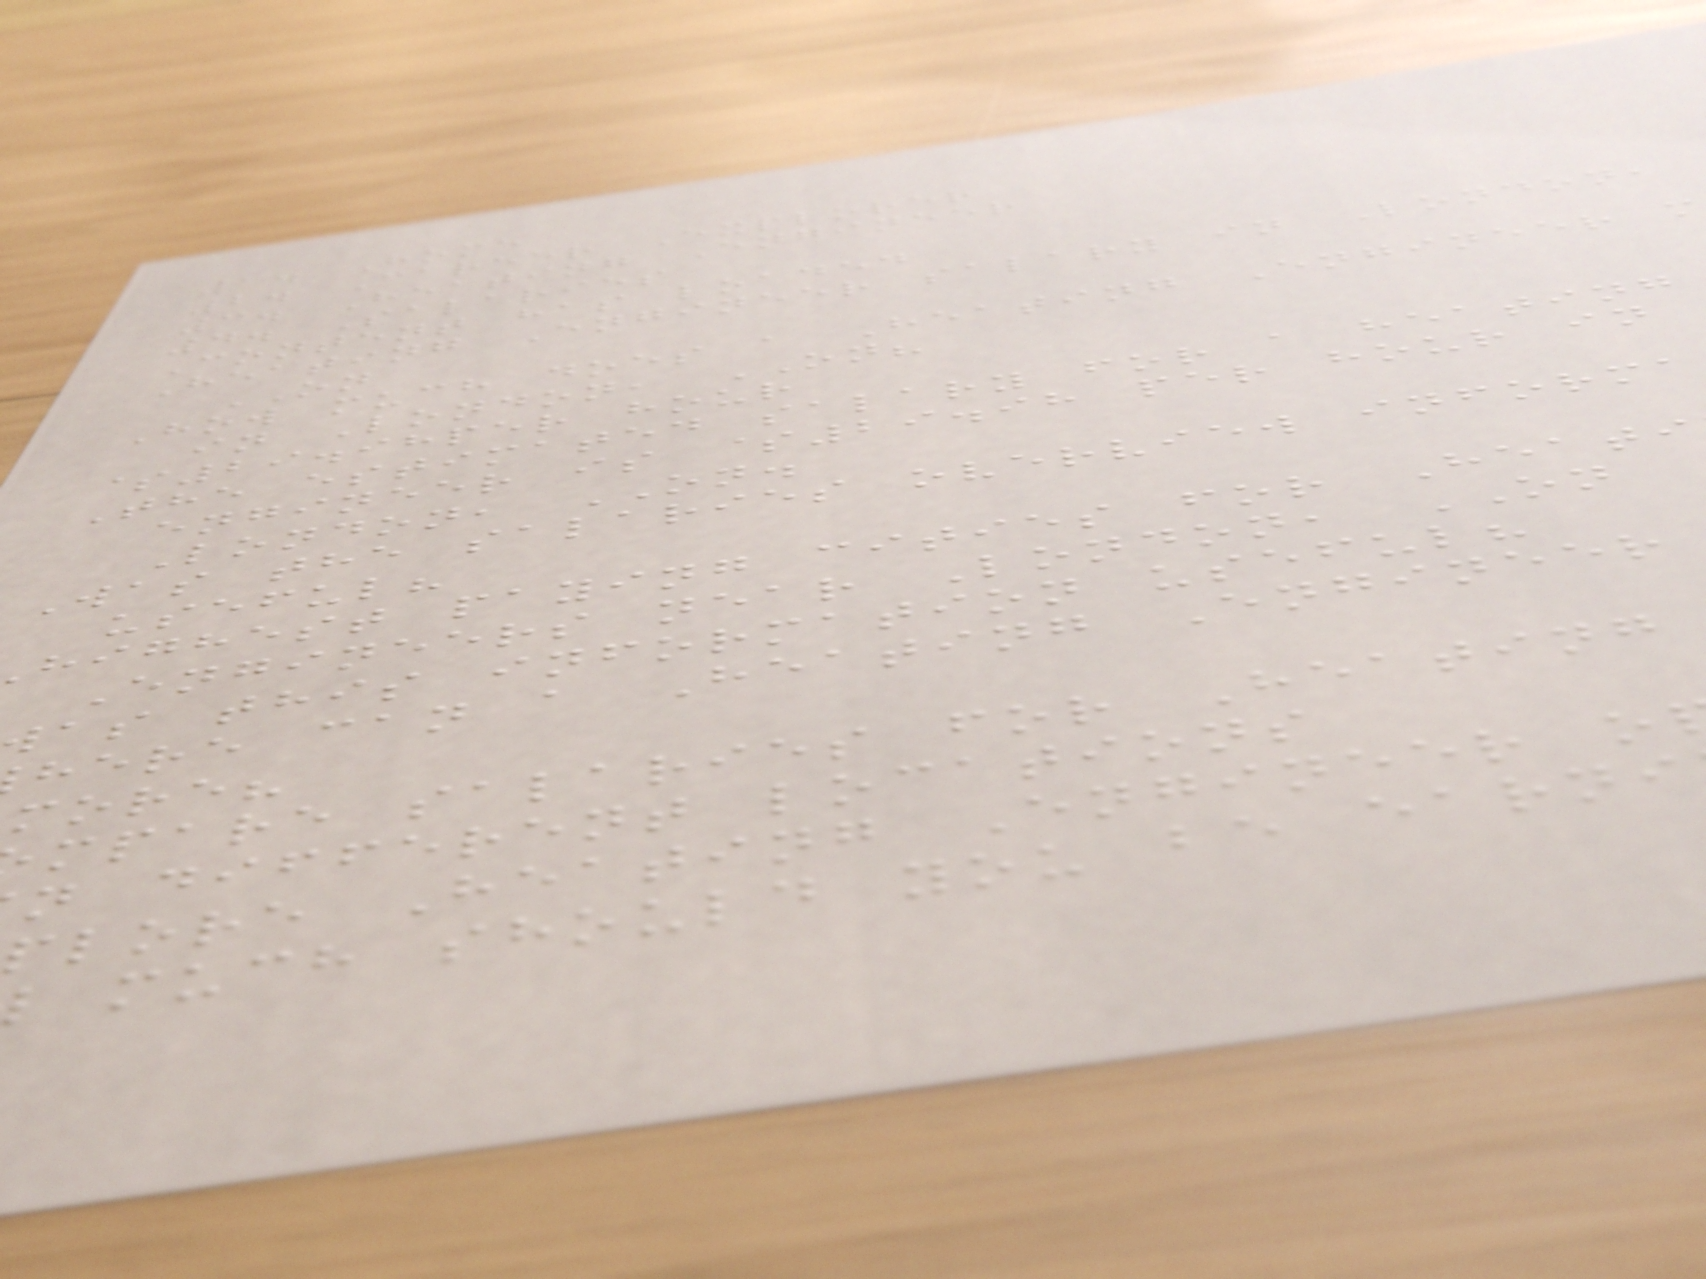1. Home
2. Career Explorer
3. Heating Engineer
4. Salaries
Content has loaded
Heating Engineer salary in London,
ON
How much does a Heating Engineer m
in London, ON?
$29.98per hour
The estimated salary for a heating
engineer is $29.98 per hour in
London, ON.
Was the salaries overview informa
useful?
highest paying cities for Heati
Engineers near London, ON
as this information useful?
here can a Heating Engineer
more?
mpare salaries for Heating
n different locations
plore Heating Engineer o
much should you be earni
